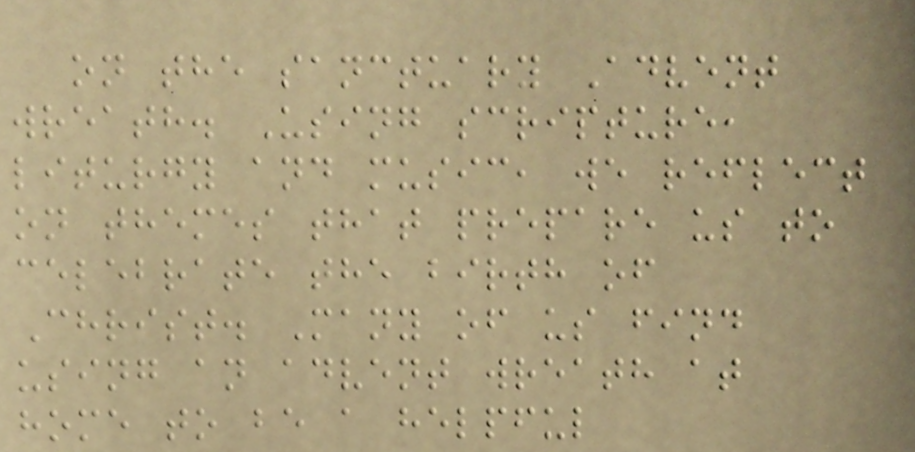on the sanctuary Advent
wreath. Using scripture,
liturgy and music, we reflect
on themes that prepare us to
celebrate the birth of
Christ. Many of us find
using an advent wreath at
home to be a helpful
